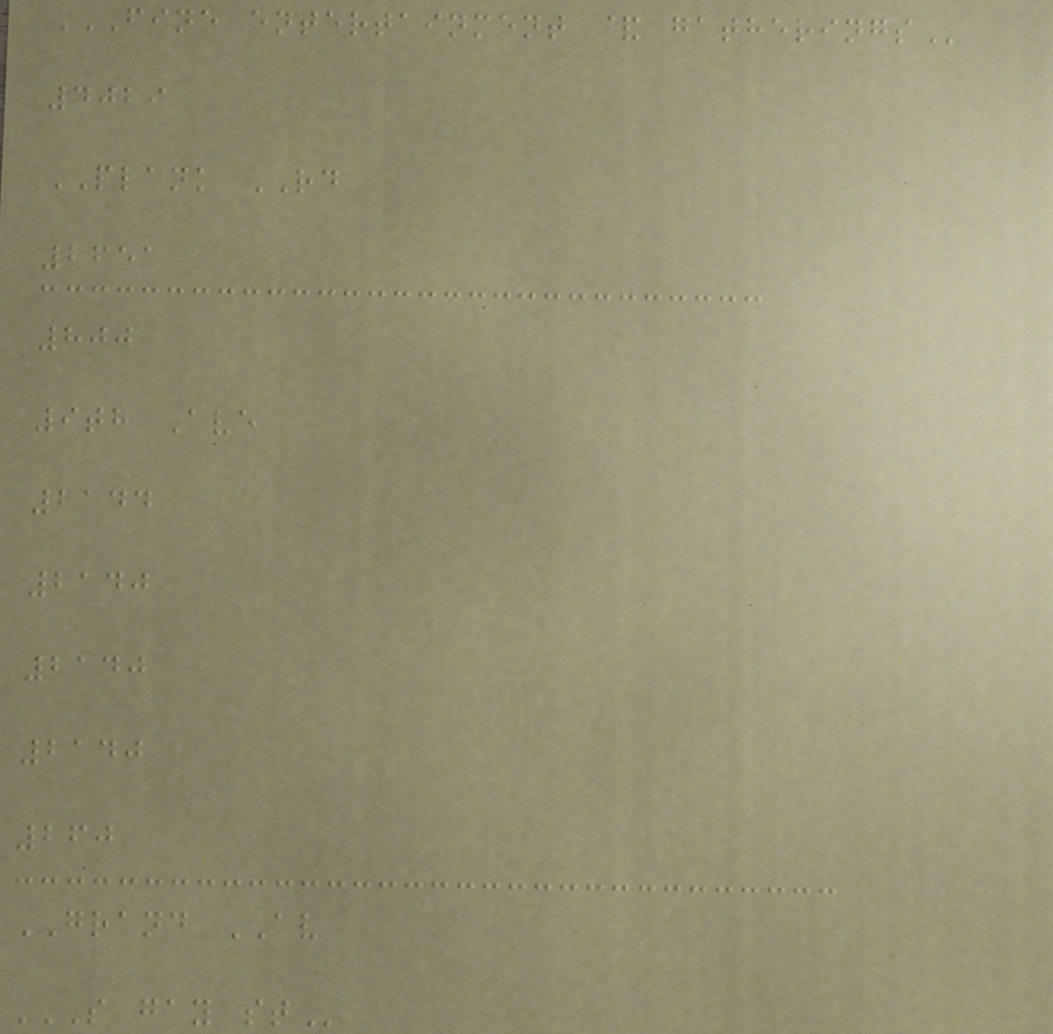FINE ENTERTAINMENT & GATHERINGS
4029
PLANK RD
2651
800
9th Ave
2144
2140
2140
2140
260
GRAND AV
S GAY ST
